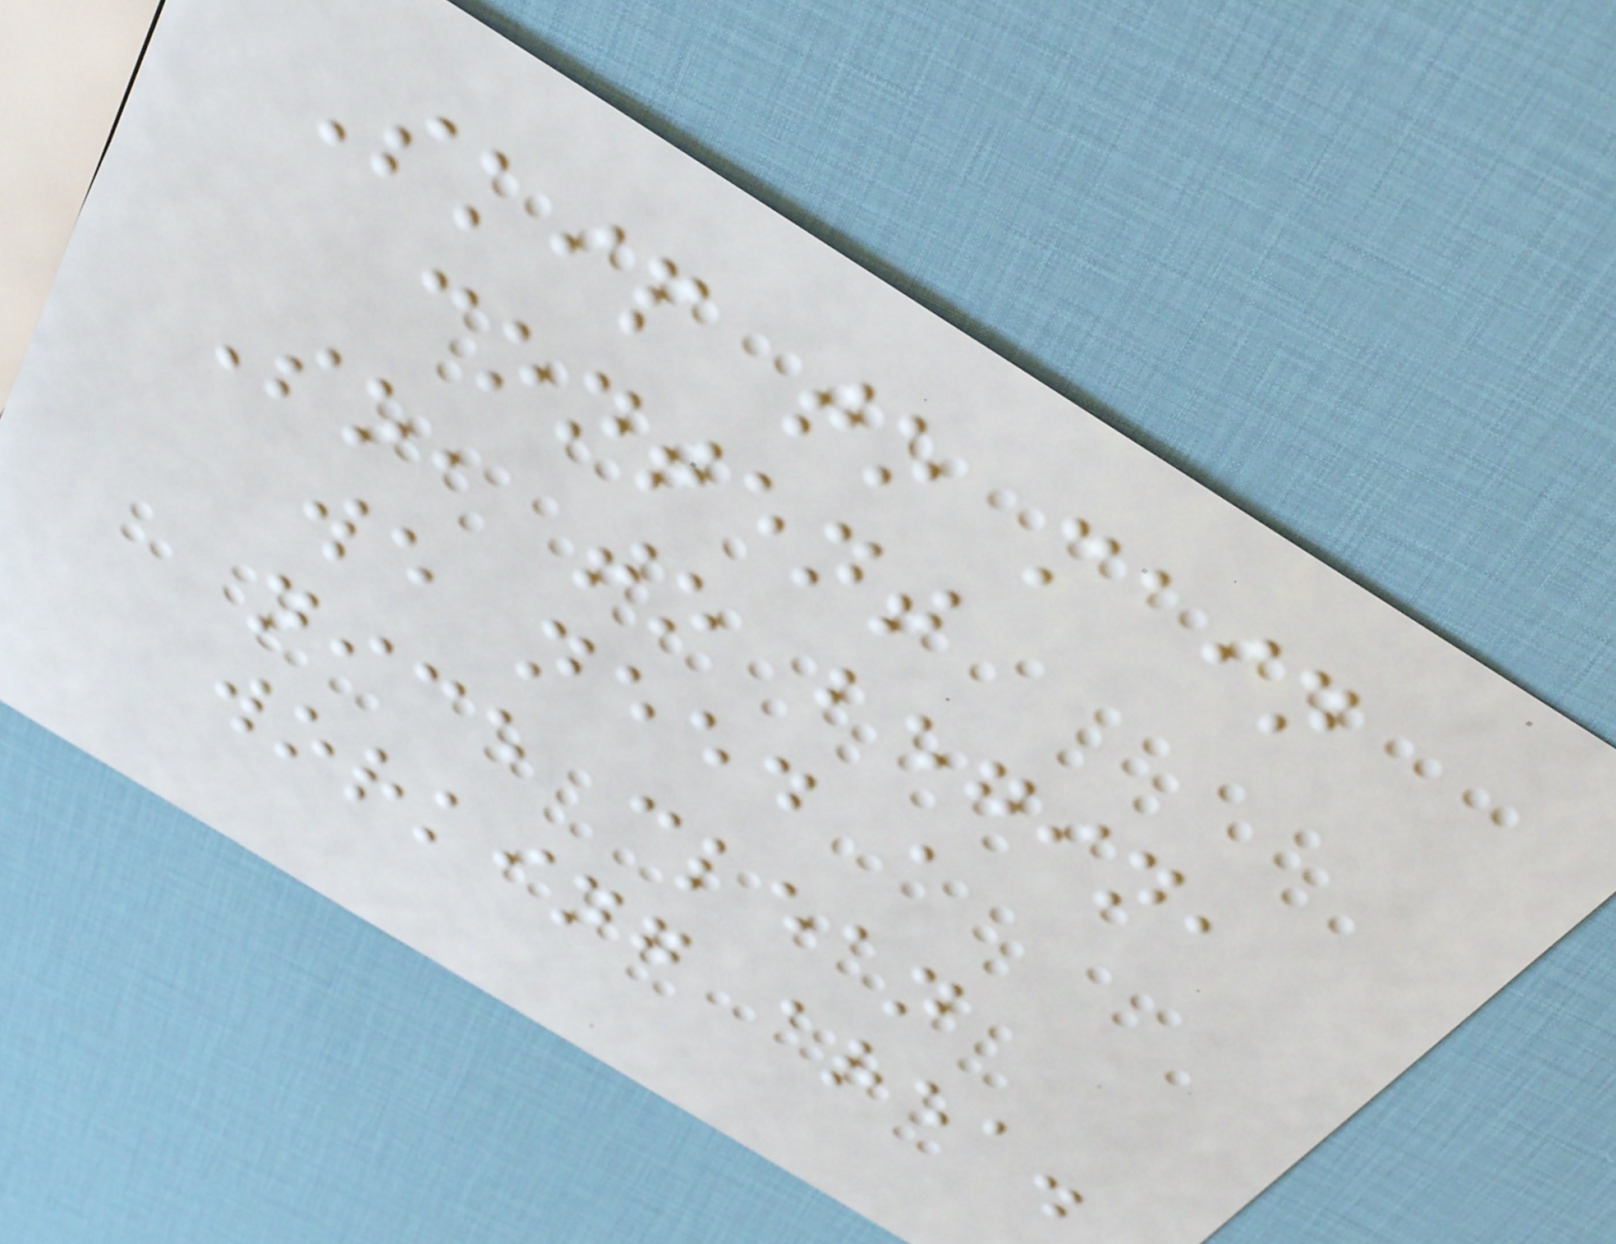Skip to main
content
So, to begin,
we need a
nice clean
working area.
